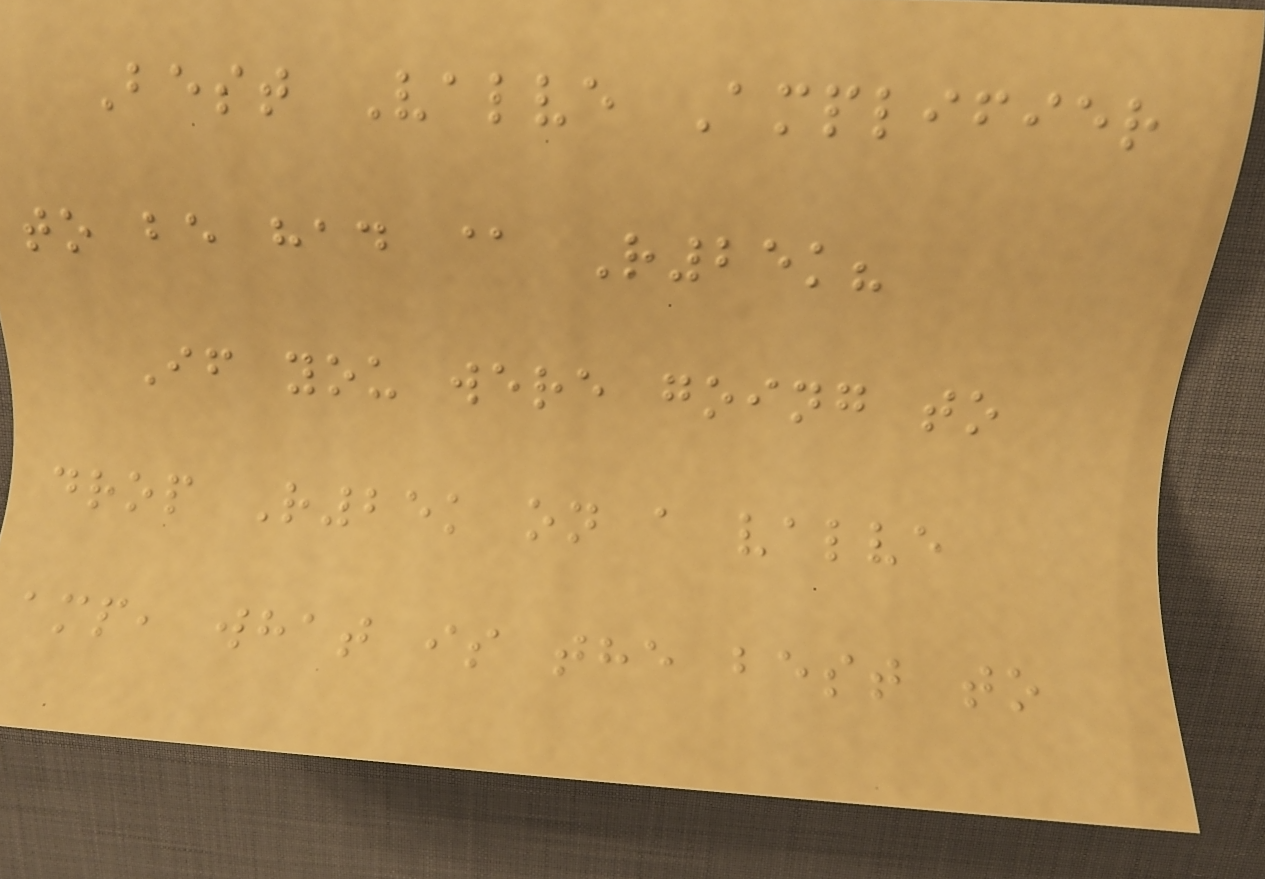Best Valve Amplifier
to be had @ R25k?
If you were going to
drop R25k on a valve
amp, what is the best to
